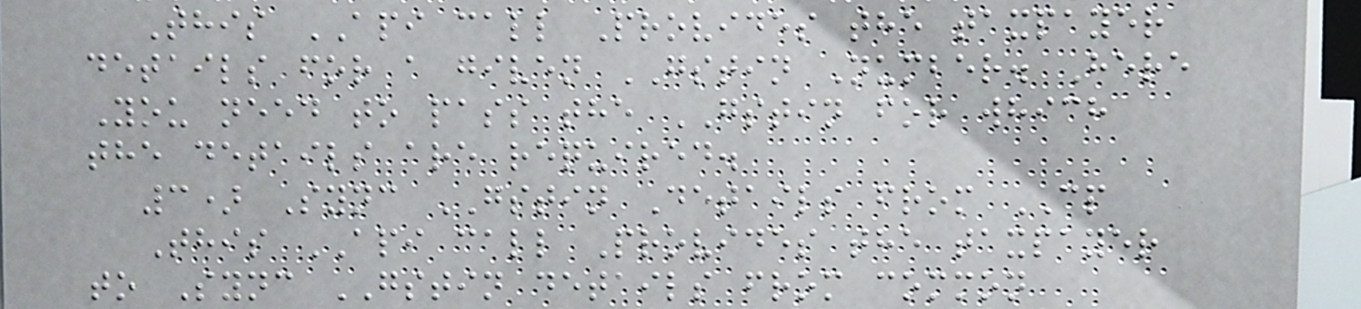This API call Provides the taxpayer
details for a given GSTIN Number. Here
You need to pass the GSTIN for which
the details are required.
3) Sync GSTIN Details from CP
This API call Provides the taxpayer
to Sync GSTIN details from common
